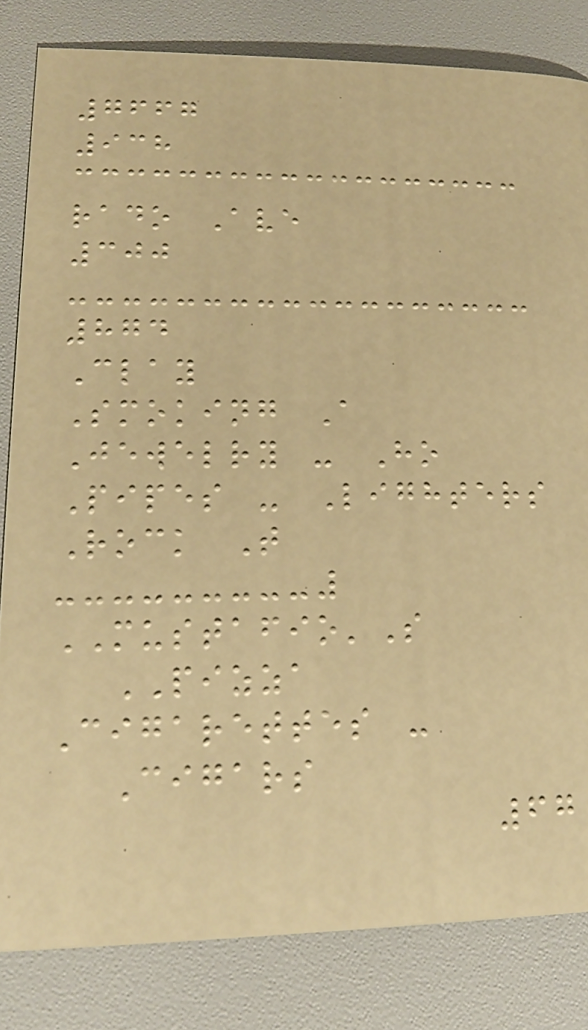7667
938
rado Ave
300
874
Clay
Smoking A
Jewelry - Ho
Pipes - Lighters
Rock T
MUSTAFIO'S
PIZZA
Cigarettes -
Cigars
67
